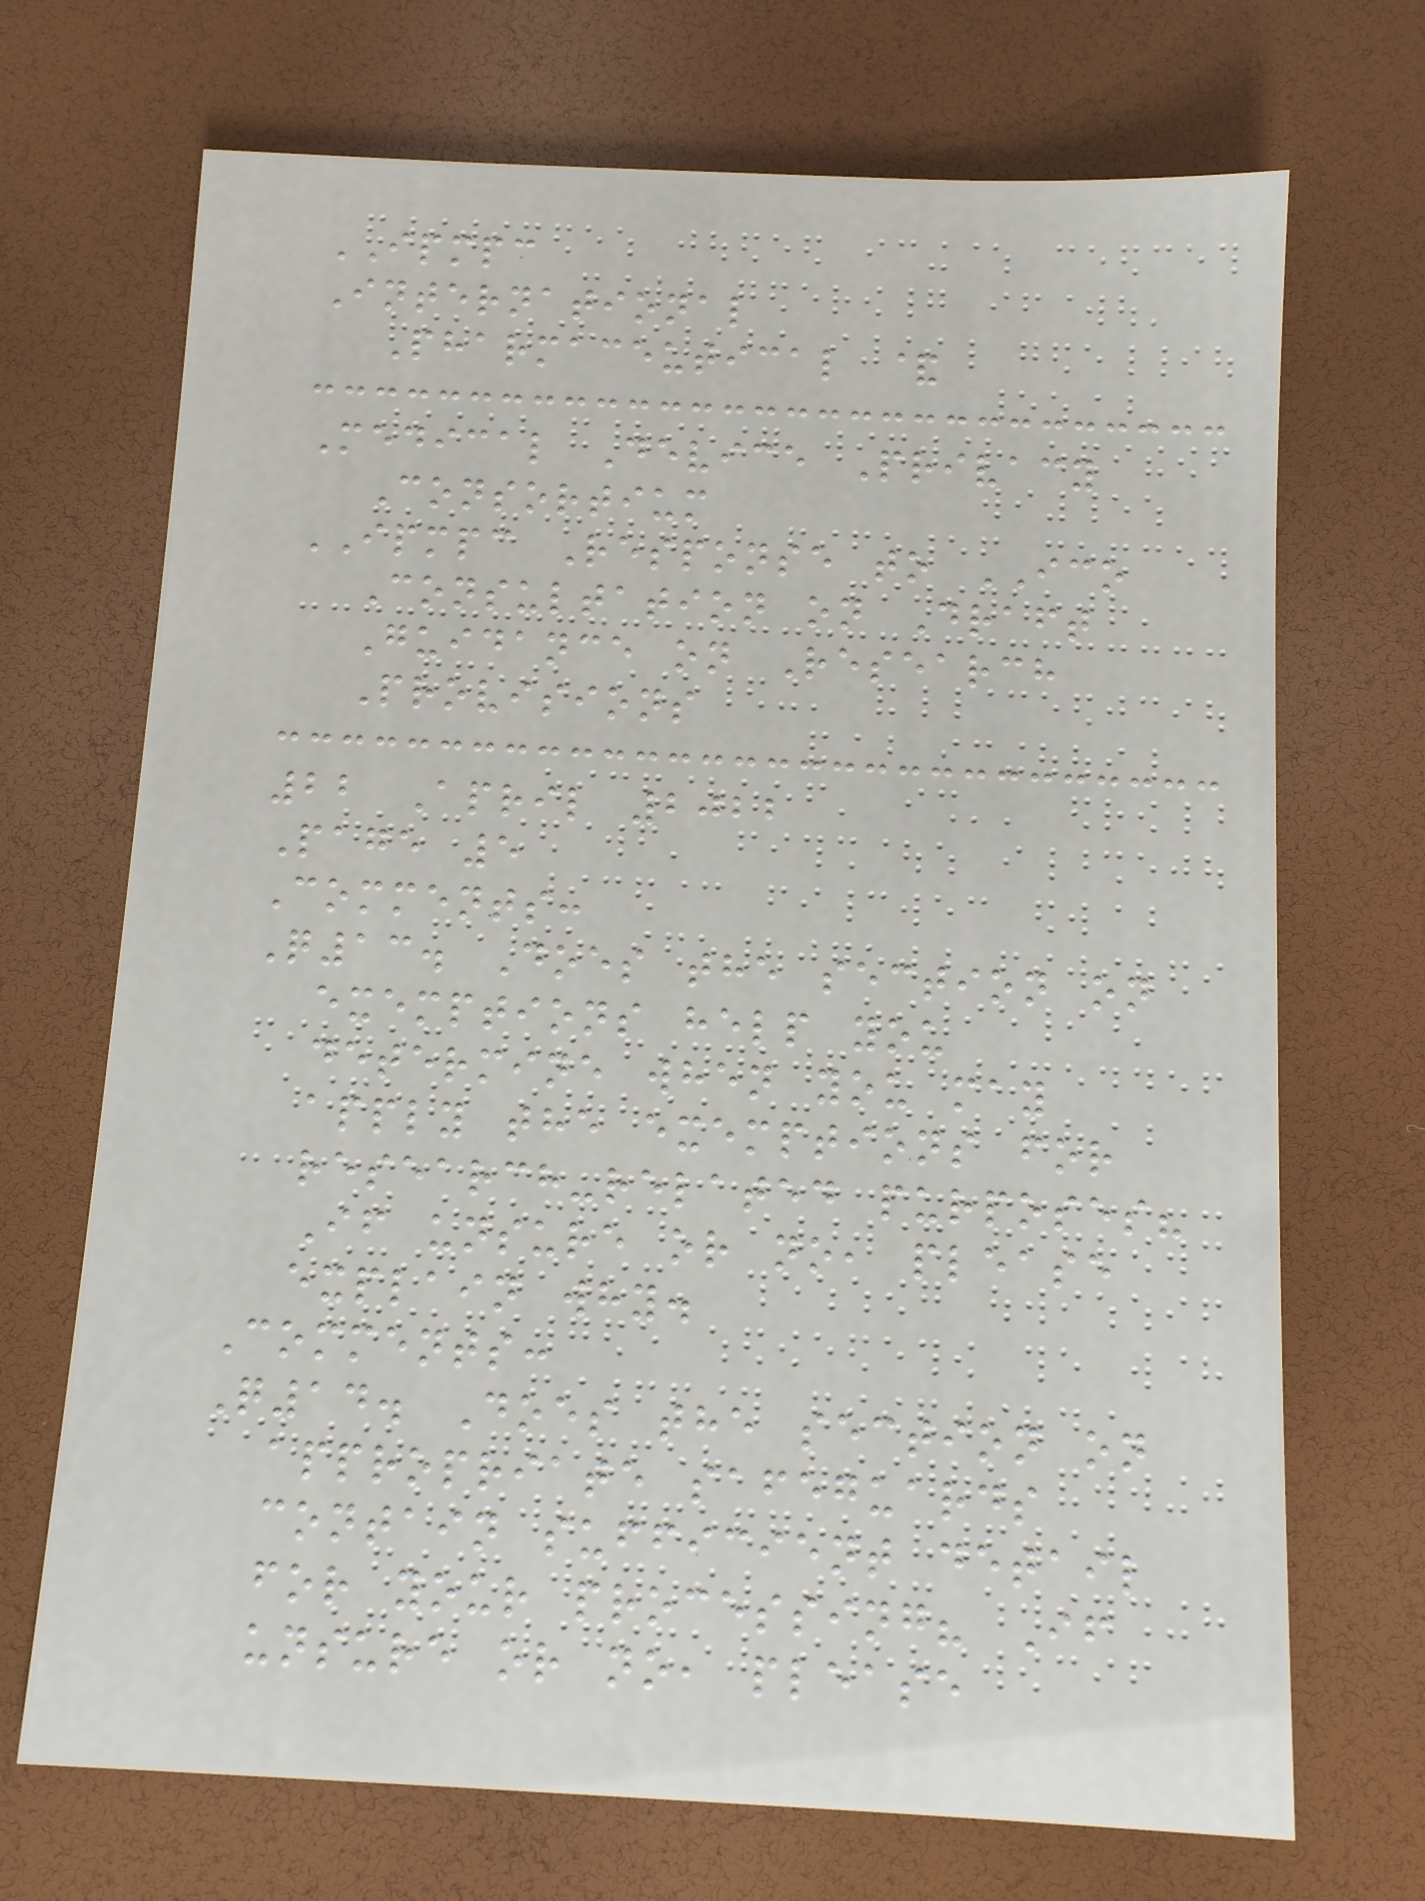IPMPC
International
Pharmaceutical &
Medical Device Privacy
Consortium
IPMPC Response to ICO
Consultation on Draft
Guidance on Research
Provisions
22 April 2022
Page 5
Comments:
Q13. Does the section on
exemptions help you
determine when you may
apply the exemptions for
research-related purposes?
If unsure or no, please
explain why.
Comments:
Q14. Does the section on
appropriate safeguards
contain sufficient detail
for your processing? If
unsure or no, please
